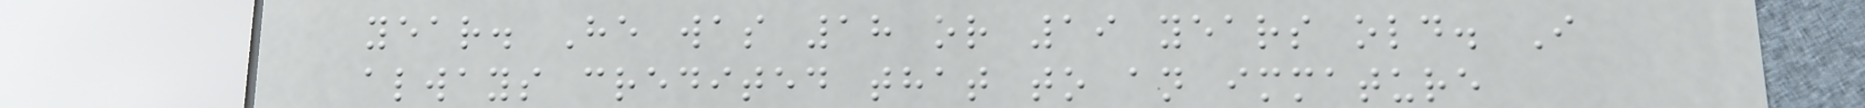year. He was 18 or 19 years old. I
always credited that to an immature
